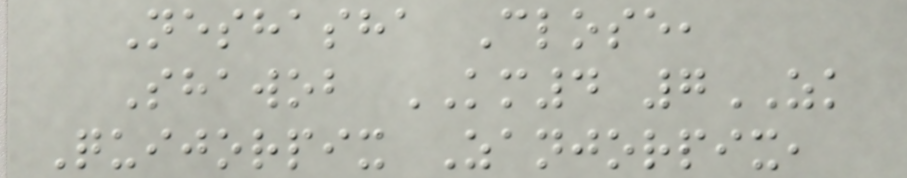Neshasha Close,
Shawob KM4 7ZK
Quijorpix Zanjorpix,
